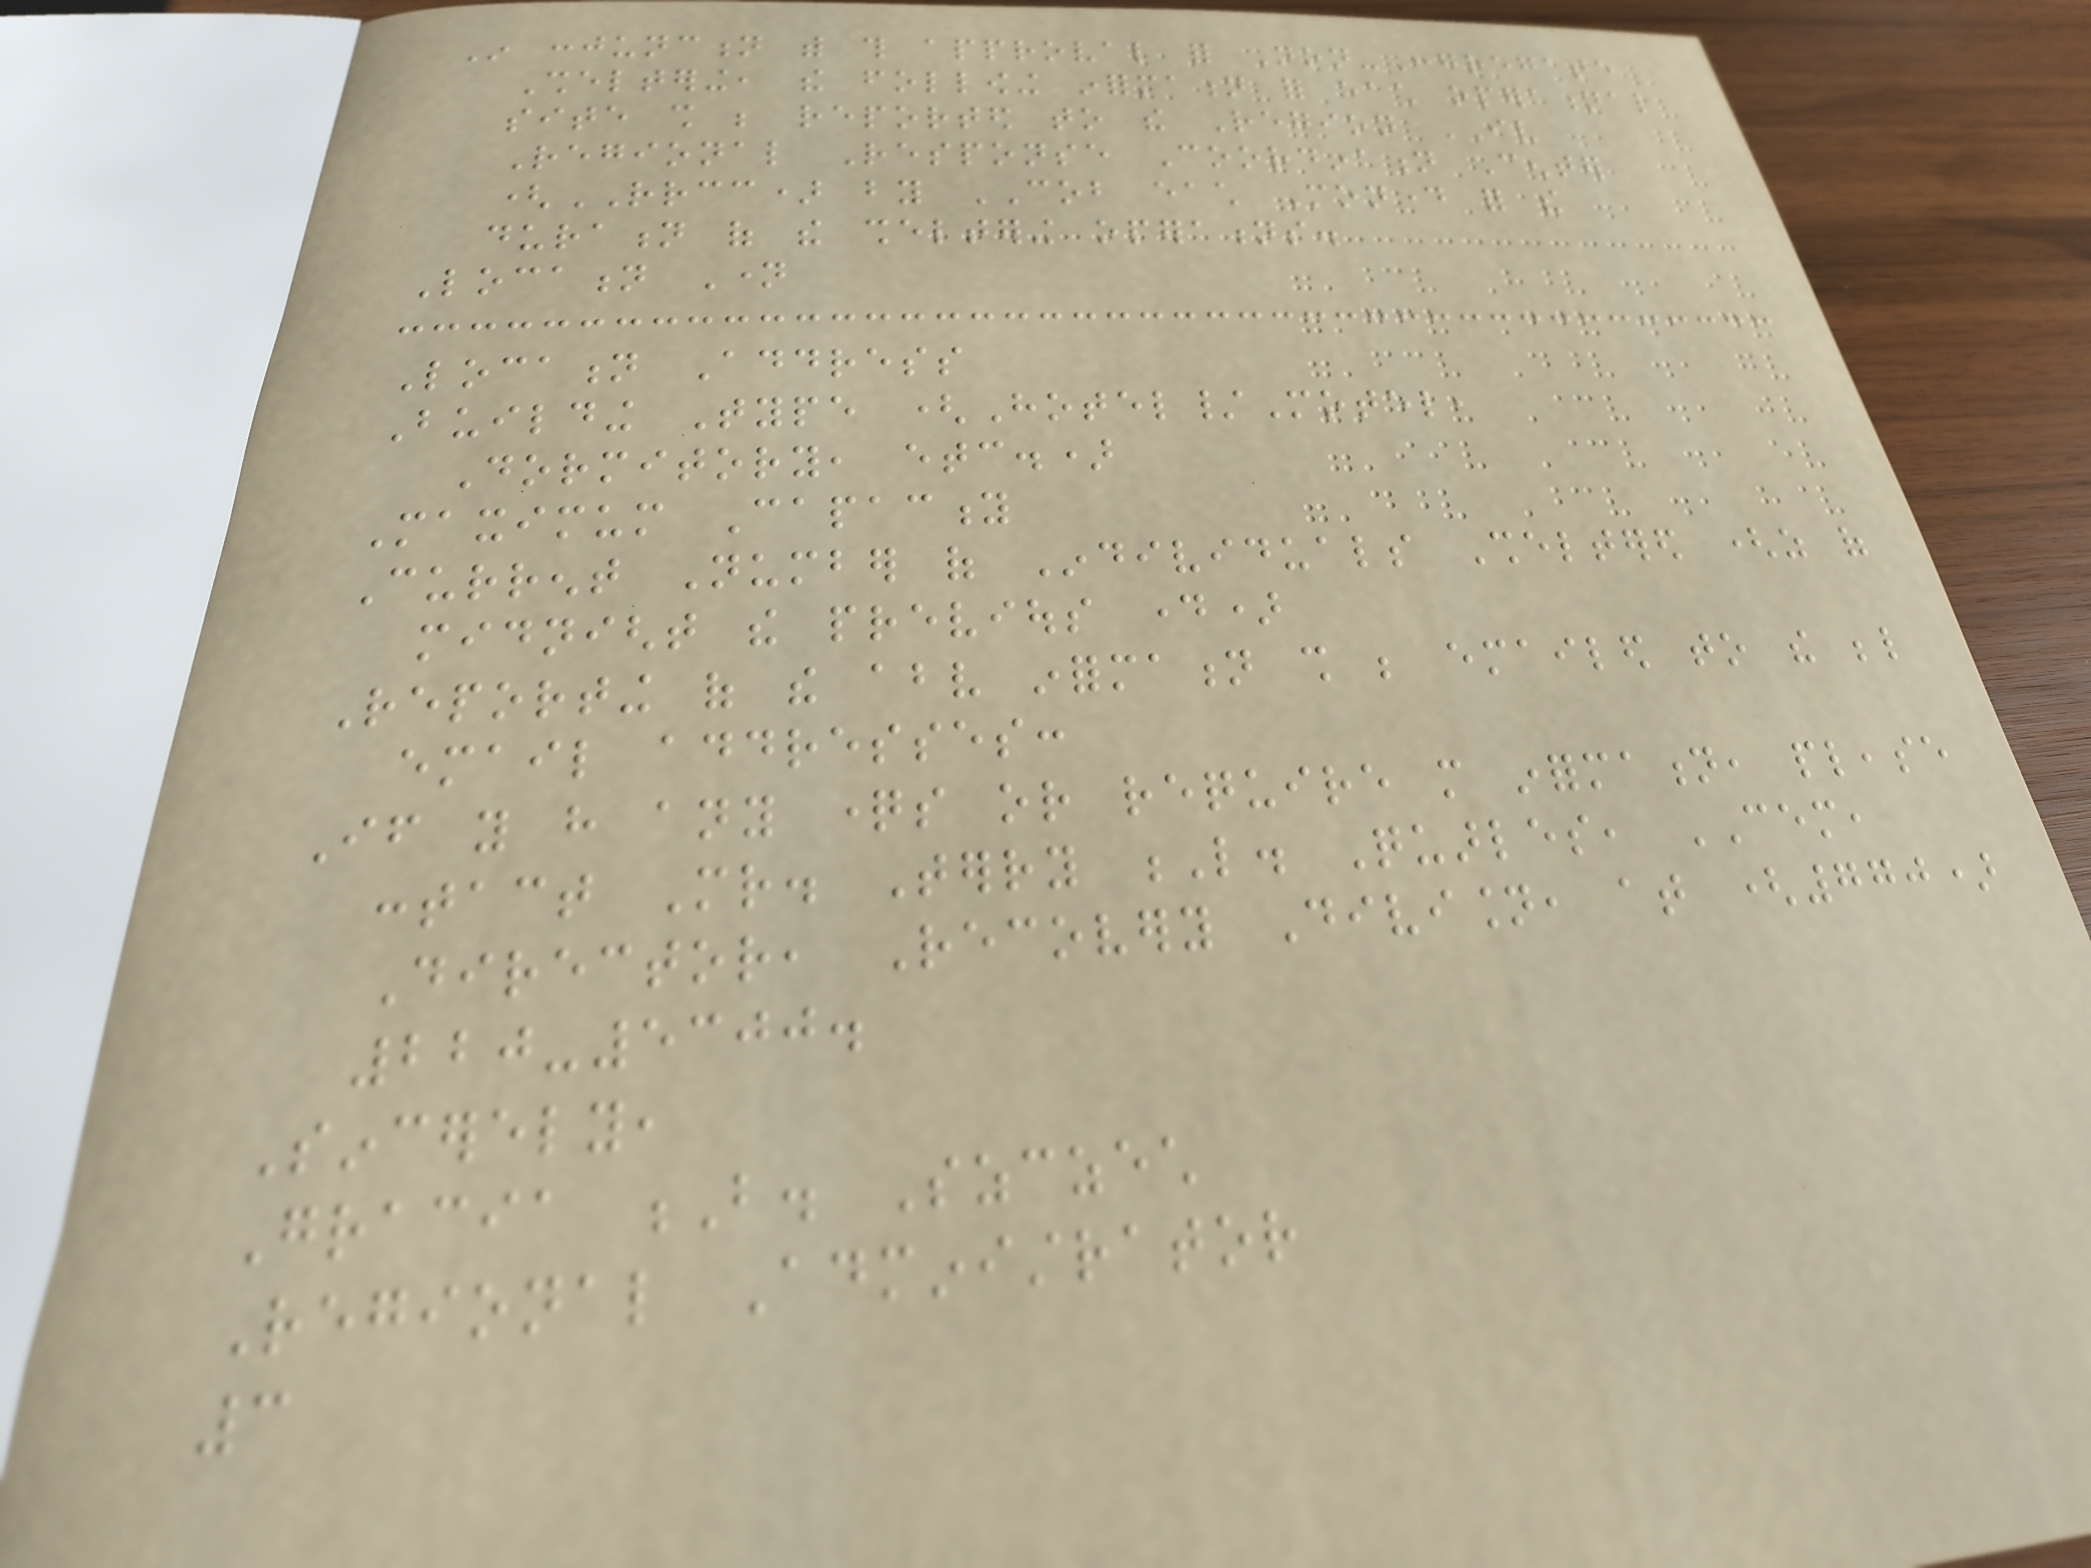In conjunction with this approval for Non-Congregate
Sheltering, the following information for each operational
site shall be reported to the Region IV
Regional Response Coordination Center
(RRCC) by COB each Monday for the
duration of the sheltering operations.
Location Name
Location Address
Building Type (Hotel/Motel,
Dormitory, etc.)
Maximum Capacity
Current Number of Individuals Sheltered (as of
midnight the previous day)
Reporting of the above information shall be emailed to the below
email addresses:
If you have any questions or require more information, please
contact Mr. Terry L. Quarles, CEM,
Director, Recovery Division, at (770)
220-5300.
Sincerely,
Gracia B. Szczech
Regional Administrator
3
